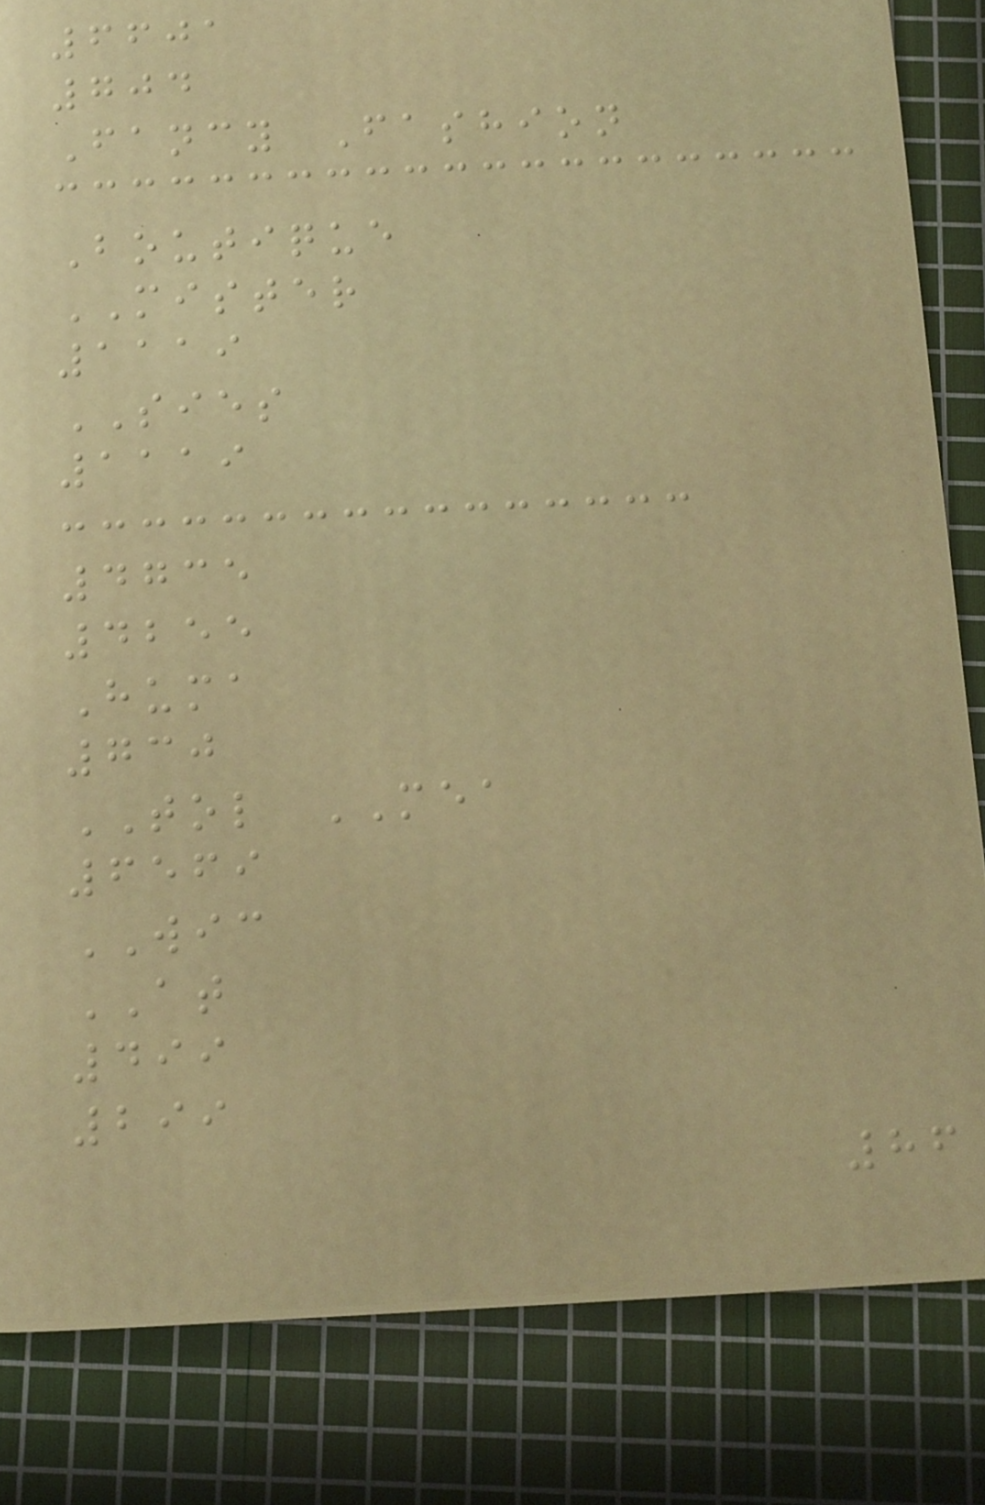6601
704
Fancy Fashion
Boutique
MISTER
1119
SIES
1119
4735
4255
Huma
730
TOL MEA
6569
WIC
AT
499
299
86
